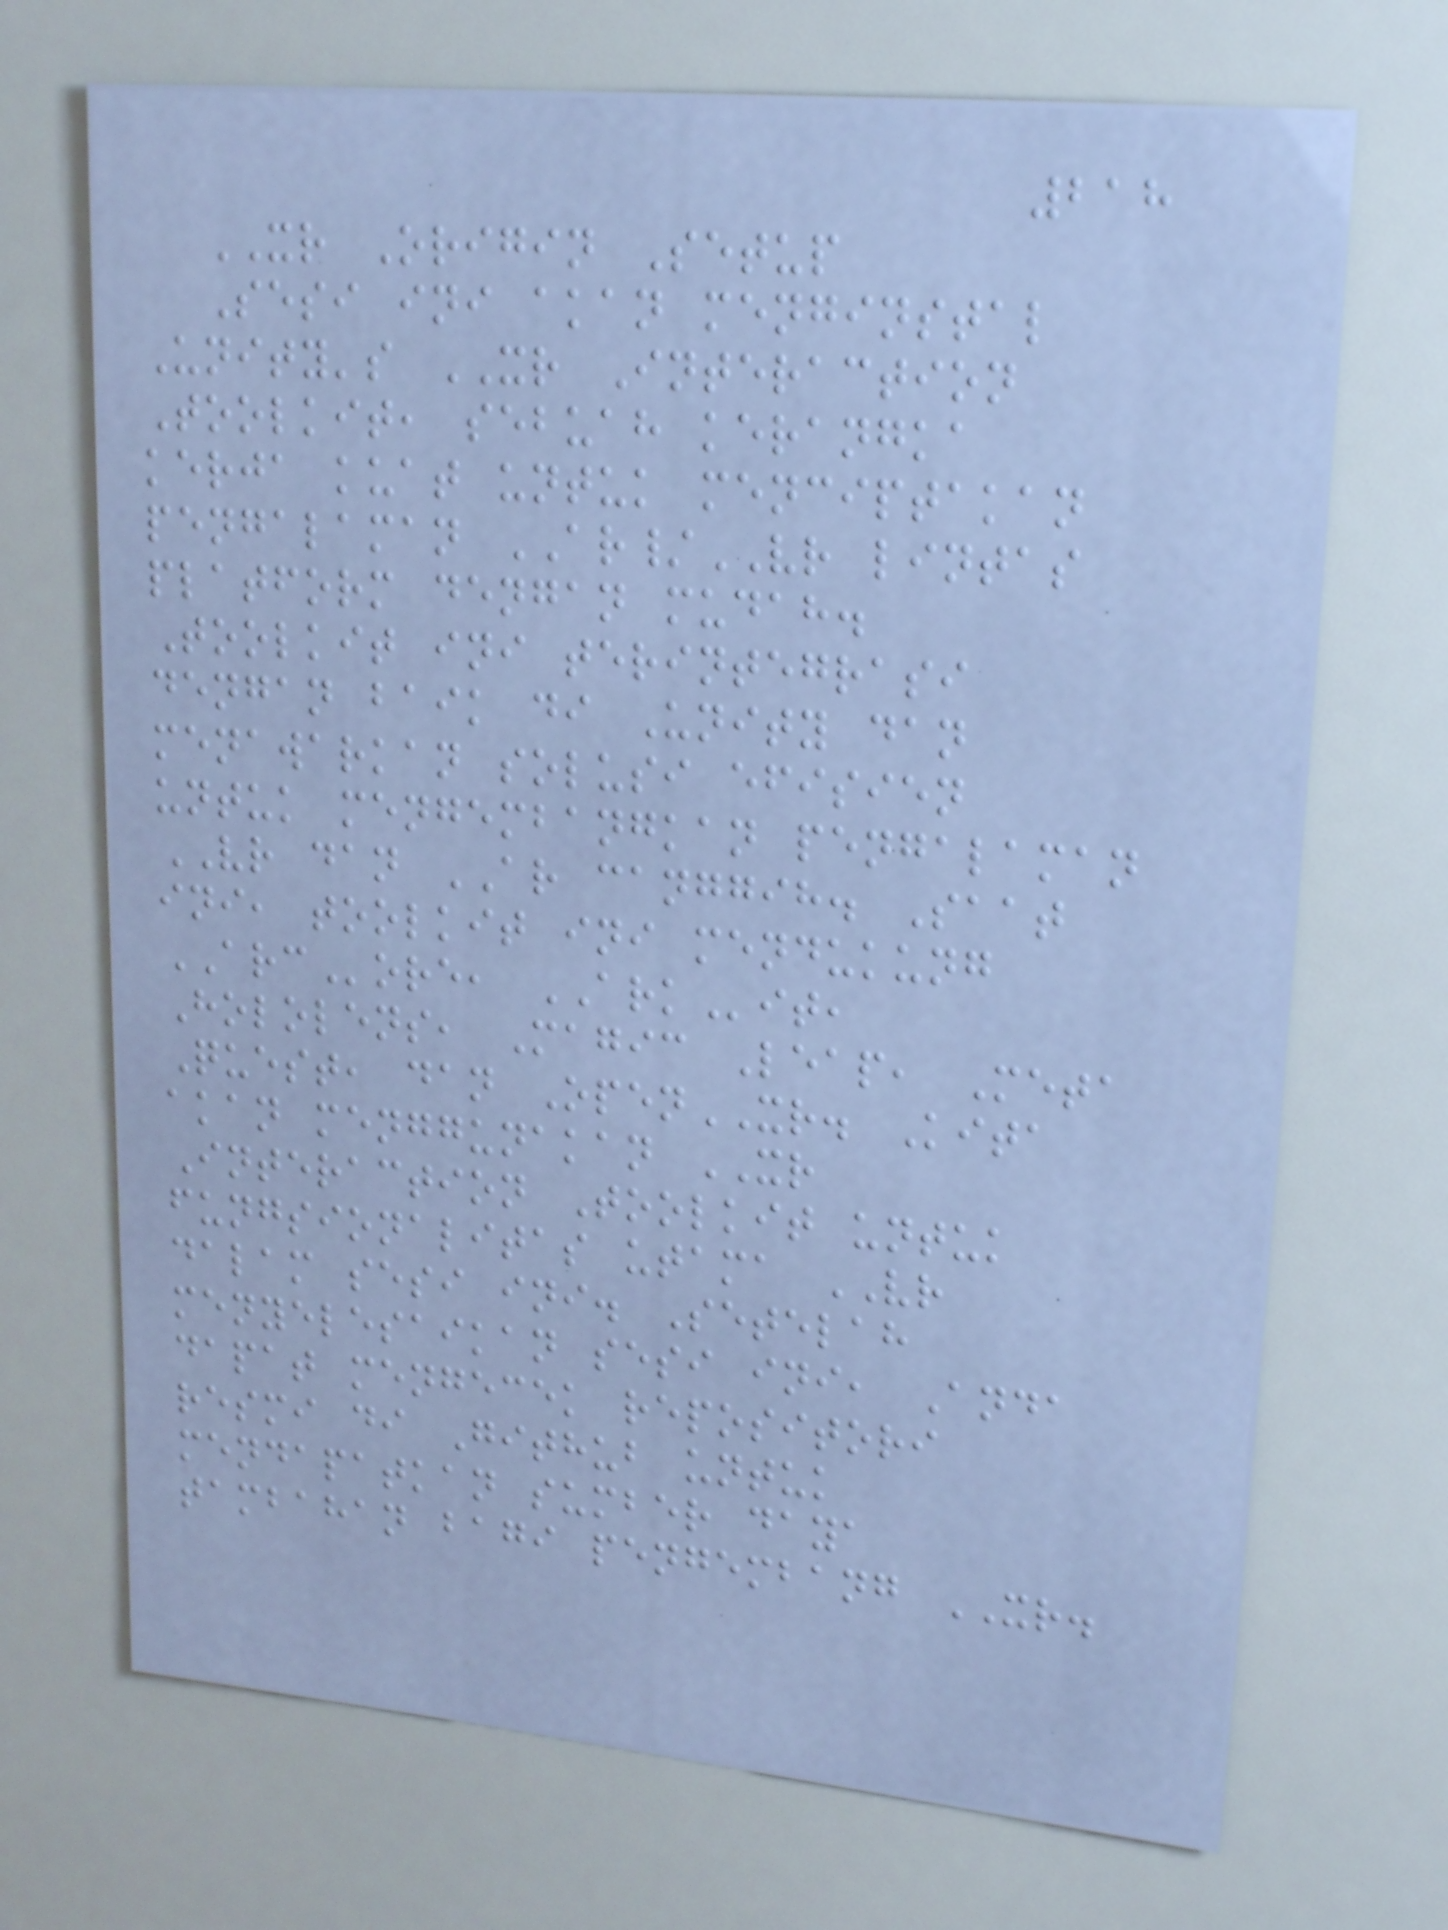218
XR Origin Setup
Sesi ini akan menginstal
Unity's XR Interaction
Toolkit, sebuah kerangka
kerja kuat untuk menciptakan
pengalaman AR/VR lintas
platform dengan mudah.
Toolkit ini terintegrasi
dengan baik di Unity dan
menawarkan solusi efisien
untuk mengembangkan pengalaman
VR dan AR canggih. Saat
ini, toolkit ini mendukung
ARCore, ARKit,
Hololens, Magic Leap, Meta
Quest, dan OpenXR. Kita
akan menggunakan XR
Interaction Toolkit untuk
fungsionalitas utama VR
dalam sesi ini. Setelah
menyelesaikan sesi ini, Anda
dapat mengecek repositori
resmi di Github untuk
mendapatkan sumber daya
tambahan bagi pengembang XR.
